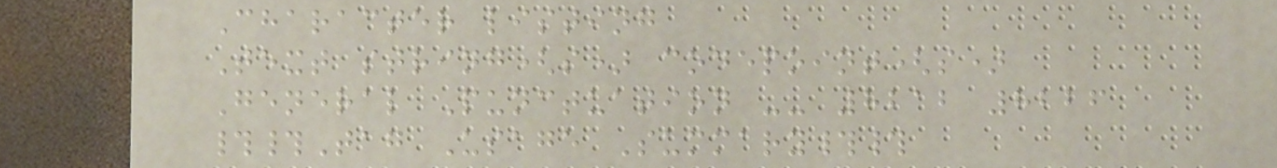Character listing
Text string(s) codepoint(s)
General Punctuation -- 8212 8226
##Tag Usage Summary##
